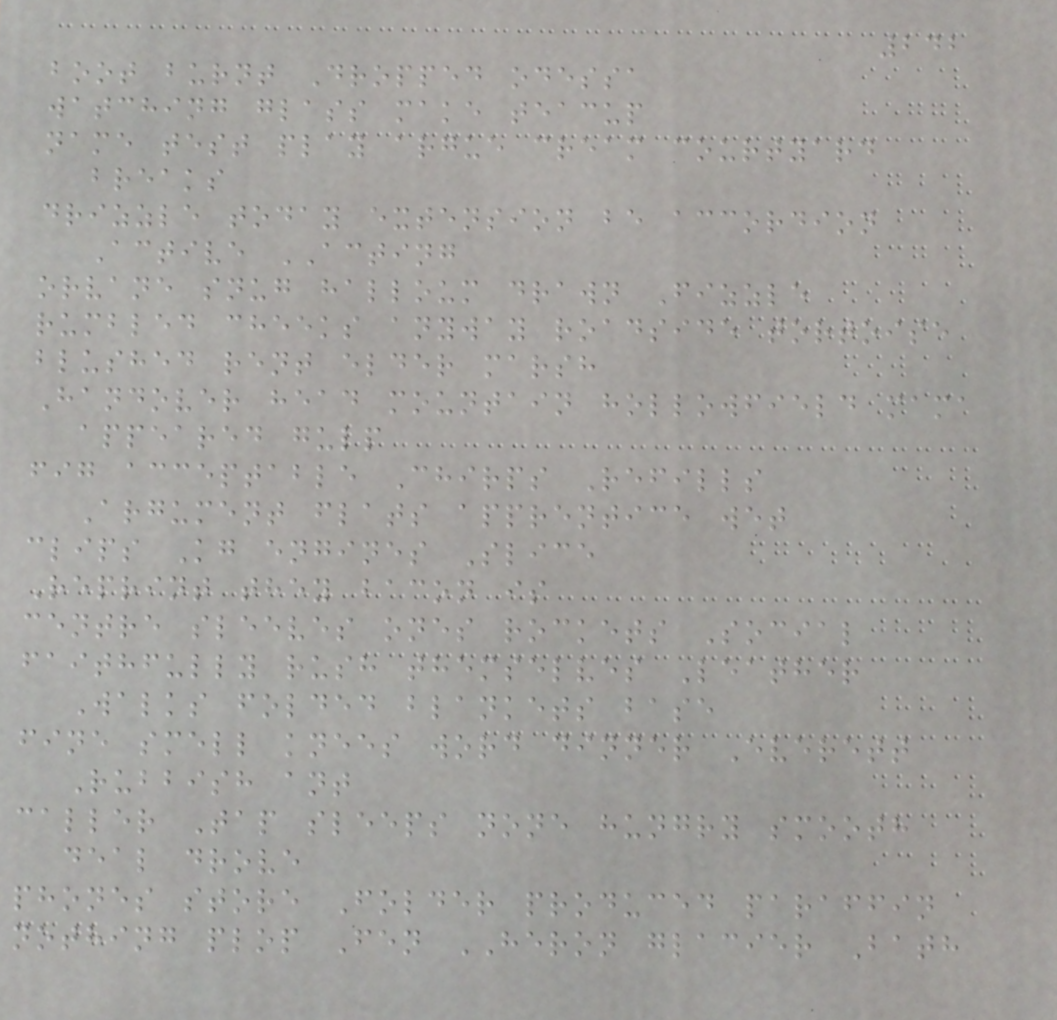242
boot burnt Dropped odessa
watching glass make teacup
name test play argue cream courtyard
breaks
drizzle today extension be accordion
Active ACTING
orvane snug halloum drawn Fizzle
rumbled cheeks anyway roadside tortoise
blushed rent elder marsh
Handover head mountain hollowfield mama
appeared gulp
fig acceptable Chirps Refills
Argument flats apprentice wet
clips Kg engines Slice
Reprint they bacon is
centre sleeves ones rockets Social
faithfully rush themselves Leather
Walks folded blankets base
fine smell knees word dinner Everett
Rubbish ant
caller Tap sleeps none hungry smooth
deal drove
phones store Folder produced paraffin
nothing plop Fen HERON glacier Bath
